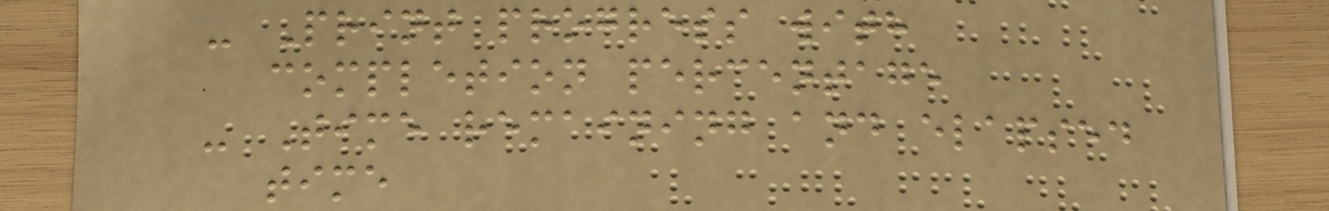- Print progress with
completion percentage
- Time remaining and elapsed
time
